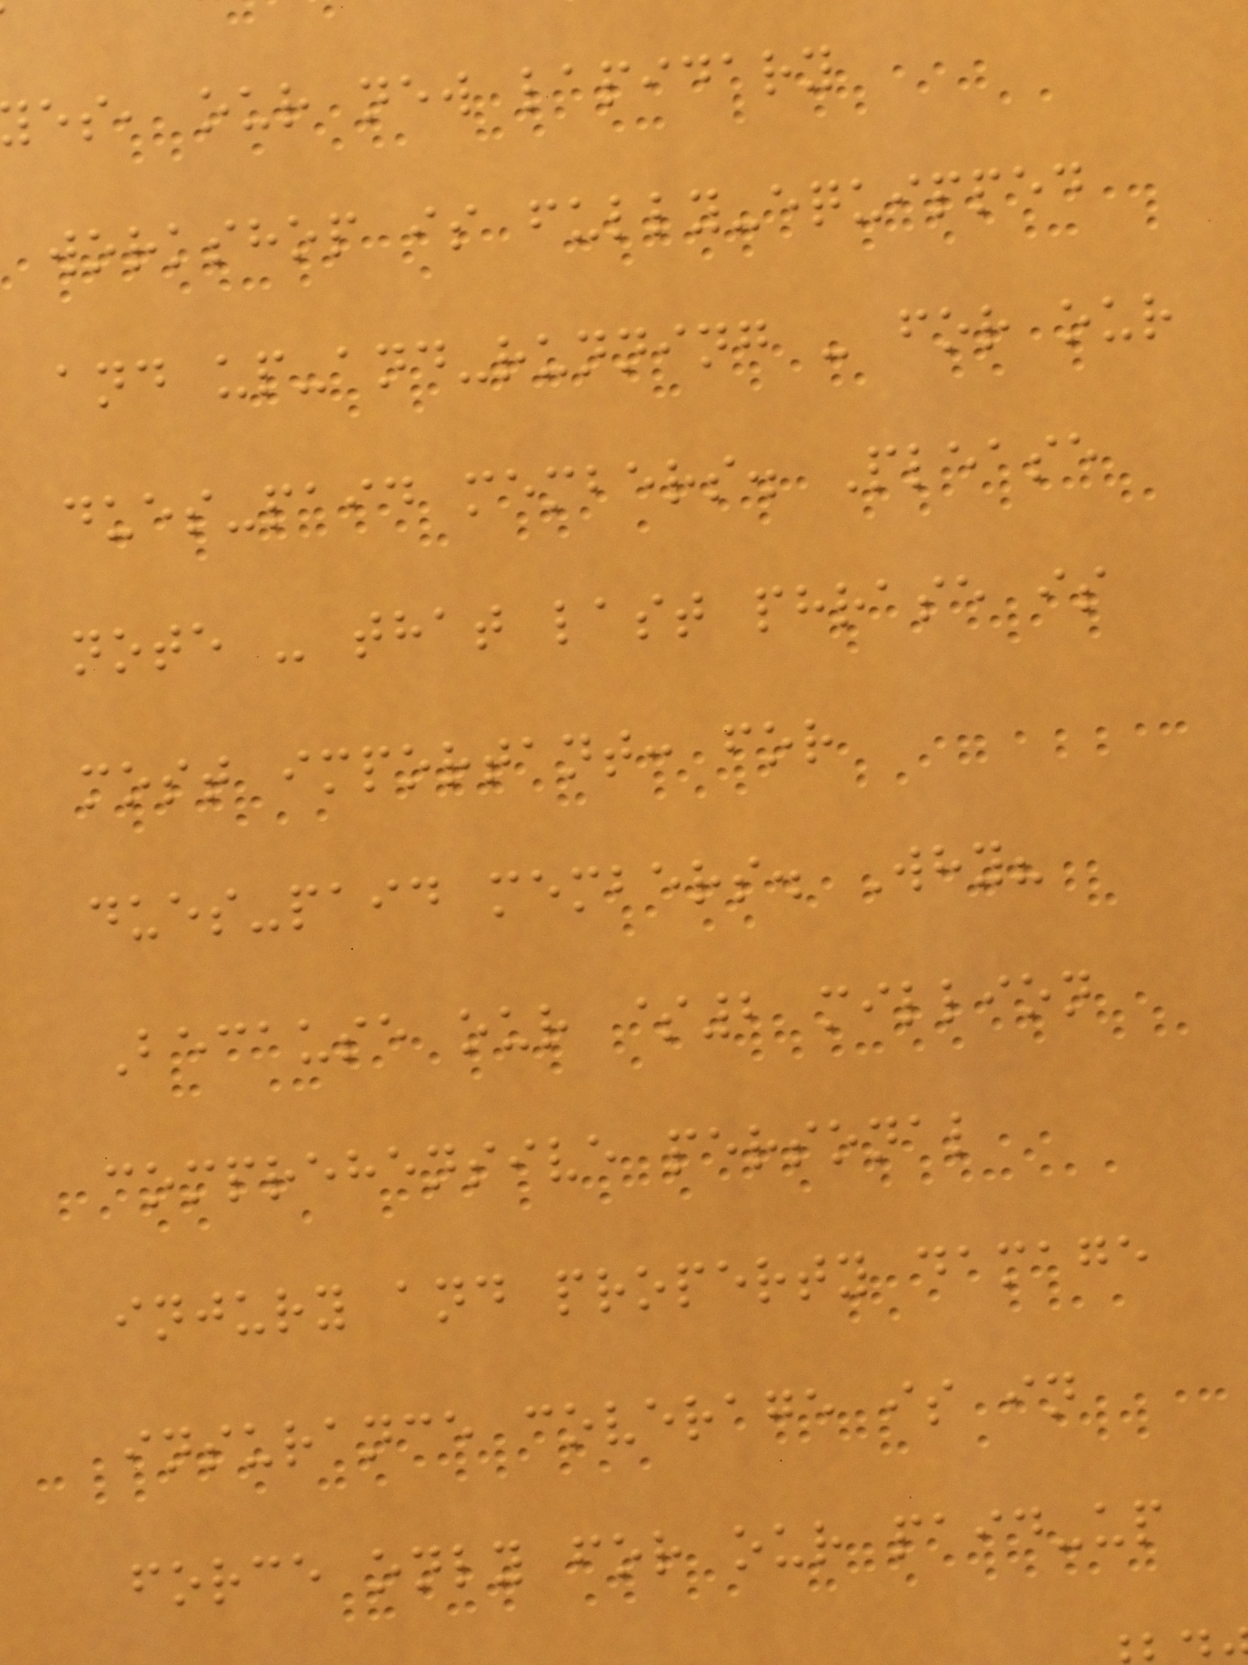es, our new lapidary
workshop is fully-equipped
and up-and-running - for our
dues-paid members. Please
note - that last phrase is
most important: for
dues-paid members. Why?
Because our $2 million
comprehensive personal
injury and property damage
insurance coverage is in
force only for our paid-up
